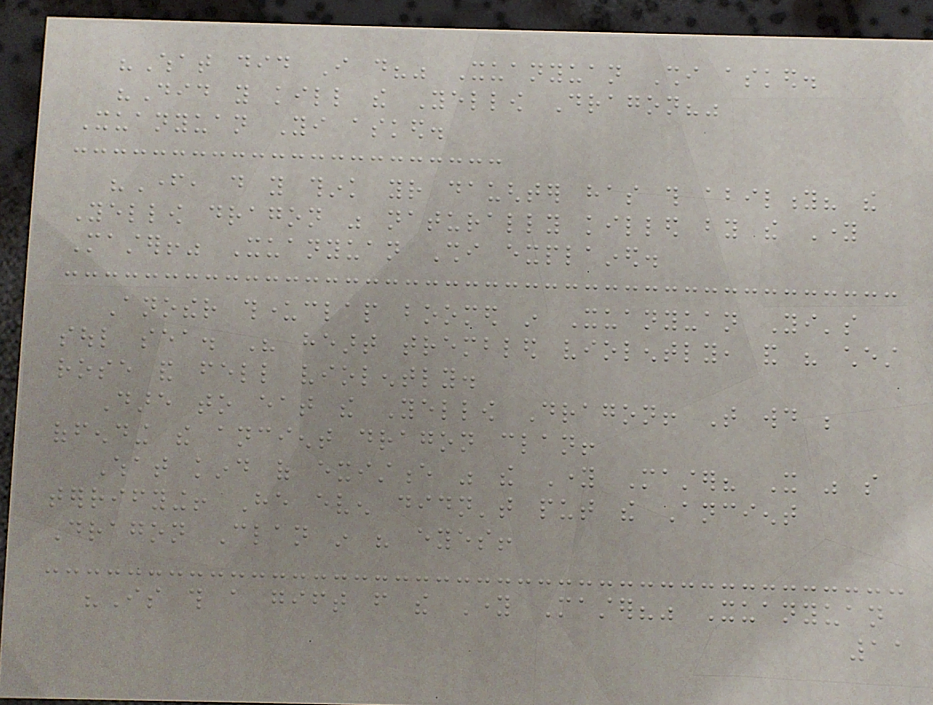"What did I do?" Xuanyuan Shi asked.
"Did you kill the Yellow Dragon?"
Xuanyuan Yi asked.
"Father, do you think your daughter has this ability? the
Yellow dragon was naturally killed by the Young
Master!" Xuanyuan Shi explained.
Another thunderclap boomed in Xuanyuan Yi's
soul sea. His heart trembled violently, and his chest
rose and fell violently.
Dare to eat the Yellow Dragon! That would be
offending the ancient dragon clan!
What kind of existence was the Young Master? It was so
terrifying! He even didn't put the Ancient
Dragon Clan in his eyes!
"Is this a gift from the Young Master?" Xuanyuan
11
